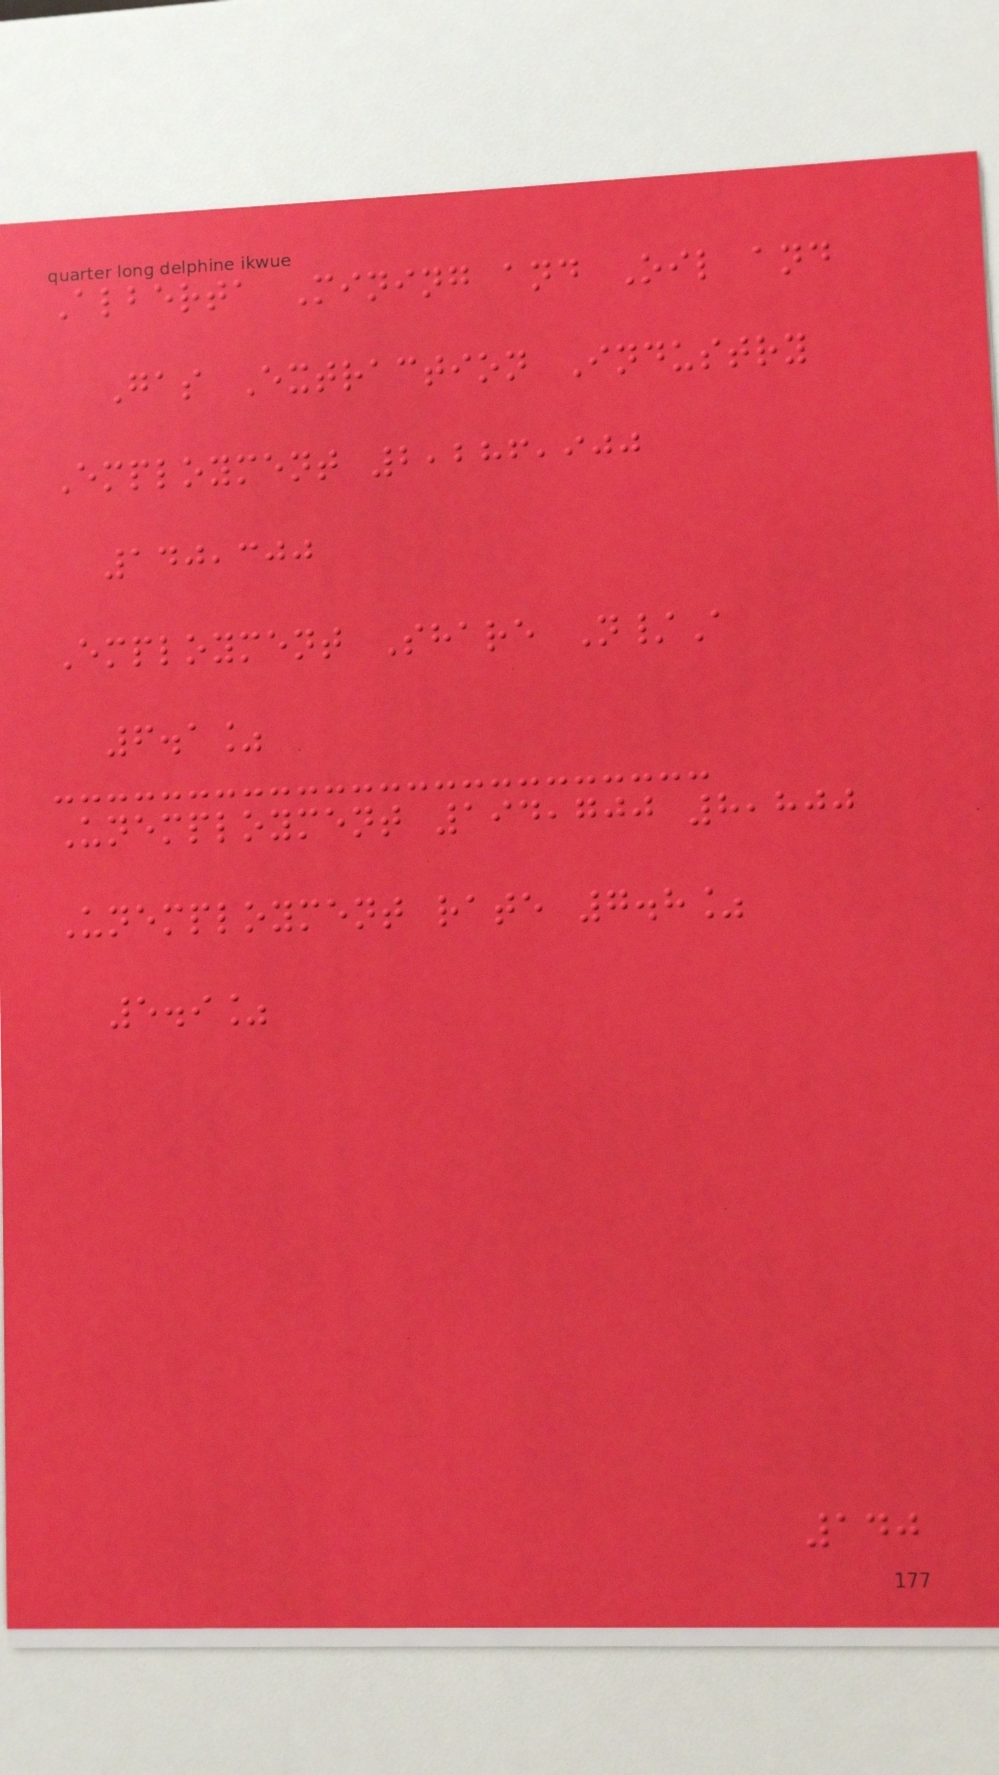Alberta Mining and Oil and
Gas Extraction Industry
Employment 2,286,900
140,300
Employment Share N/A
6.1%
Unemployment 194,700 8,800
Unemployment rate 7.8%
5.9%
140
